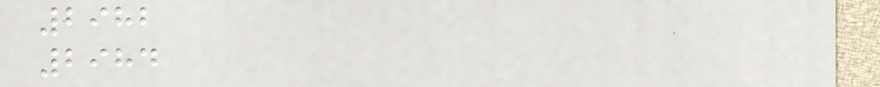2982
2984
